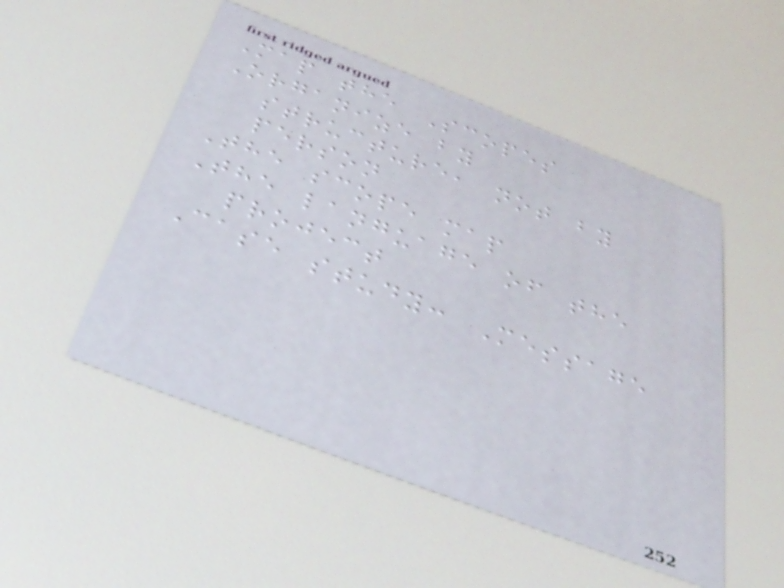Map the Scopes
Organize by
structure, not by
person
The scope map
The language of the
project
Case study: Message
